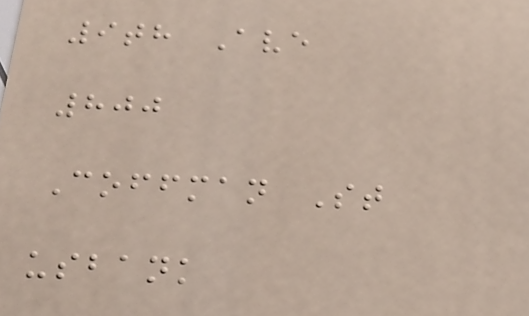9th Ave
800
Coffman St
usbank
